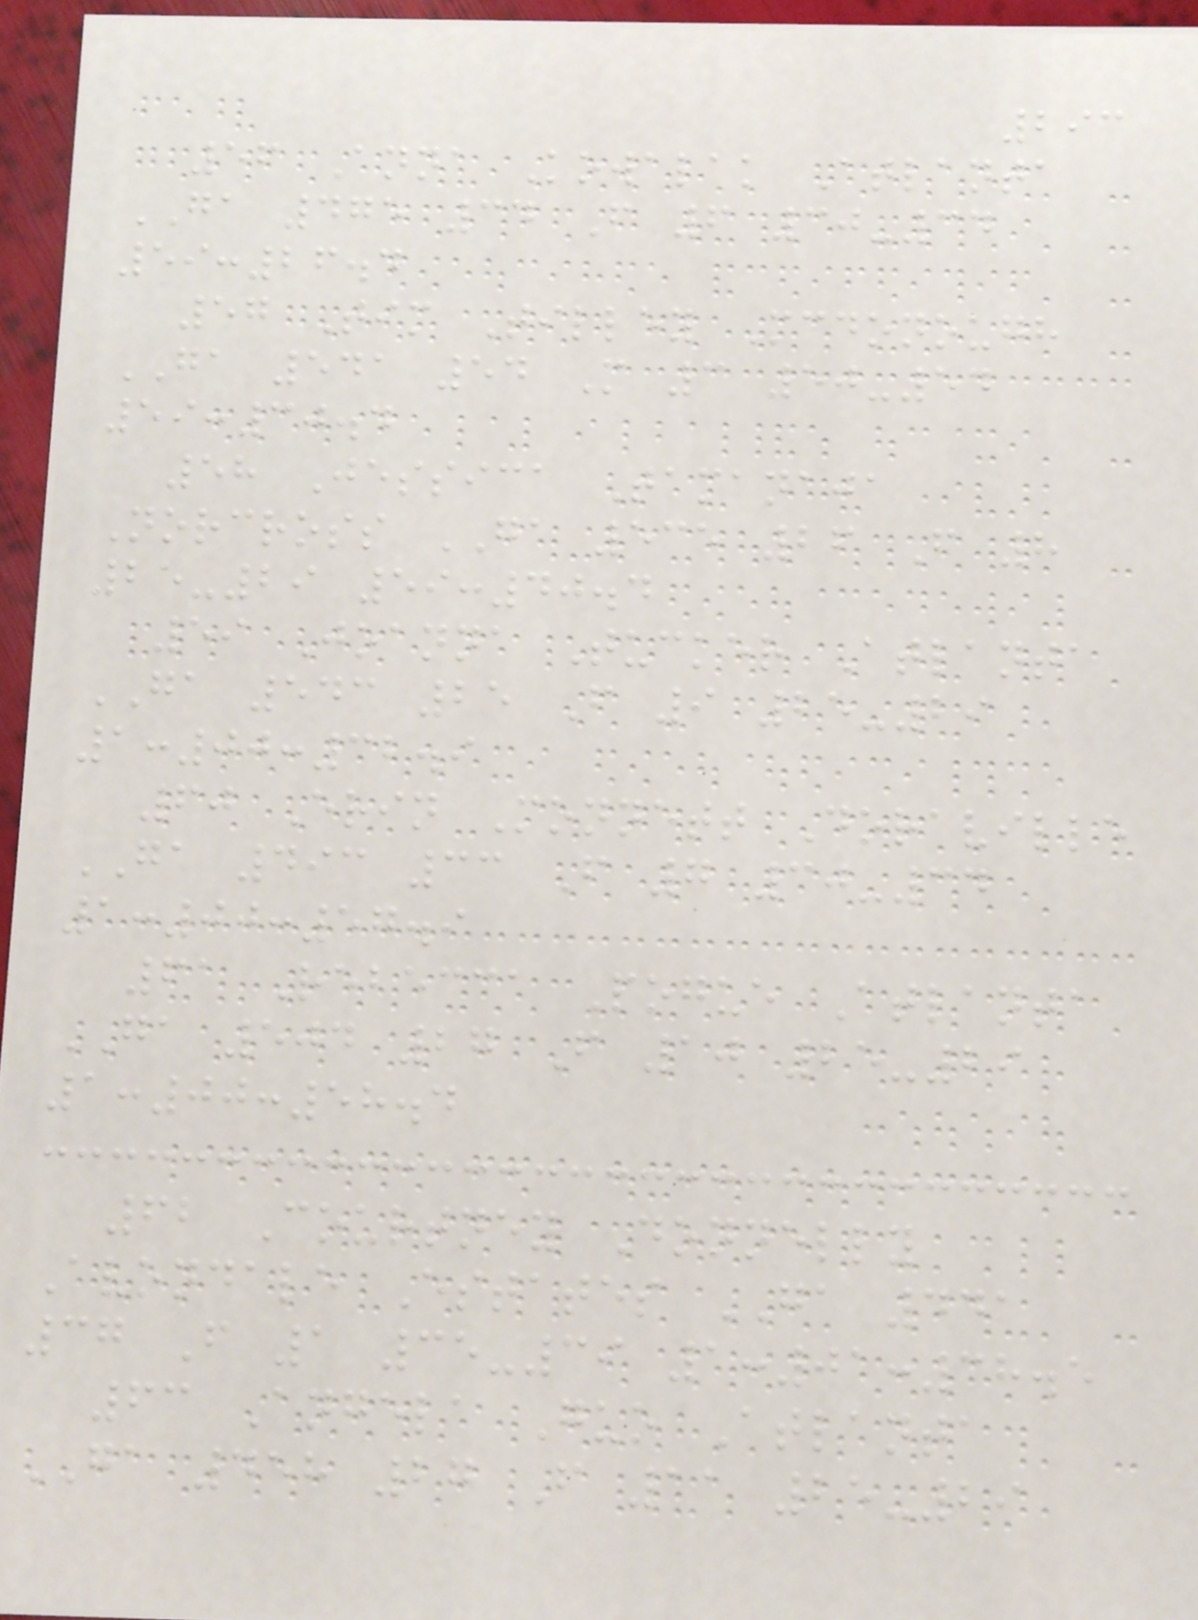293
56 Anna Kowalak Atlanta
GA 475 34 F 6 30-34
59:26.4
57 Tim Tilley Mcdonough
GA 541 54 M 3 50-54
59:30.4
58 Jessica Tamanaja
Norcross GA 535 26 F 8
25-29 59:40.4
59 Joanna Tucker Atlanta
GA 543 25 F 9 25-29
1:00:32.9
60 Erin Monnett Doraville
GA 493 33 F 7 30-34
1:00:57.9
61 Rebecca Pogue Atlanta
GA 504 27 F 10 25-29
1:00:58.4
62 Courtney Donnelly
Avondale Estates GA 441
37 F 1 35-39 1:01:38.5
63 Angela Guo Atlanta
GA 458 27 F 11 25-29
